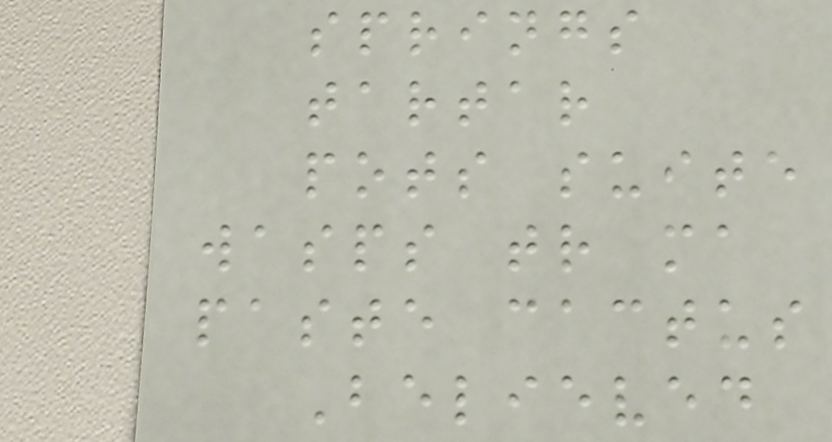springs
tartar
pots suite
wasps tr ma
paste cactus
Believed
